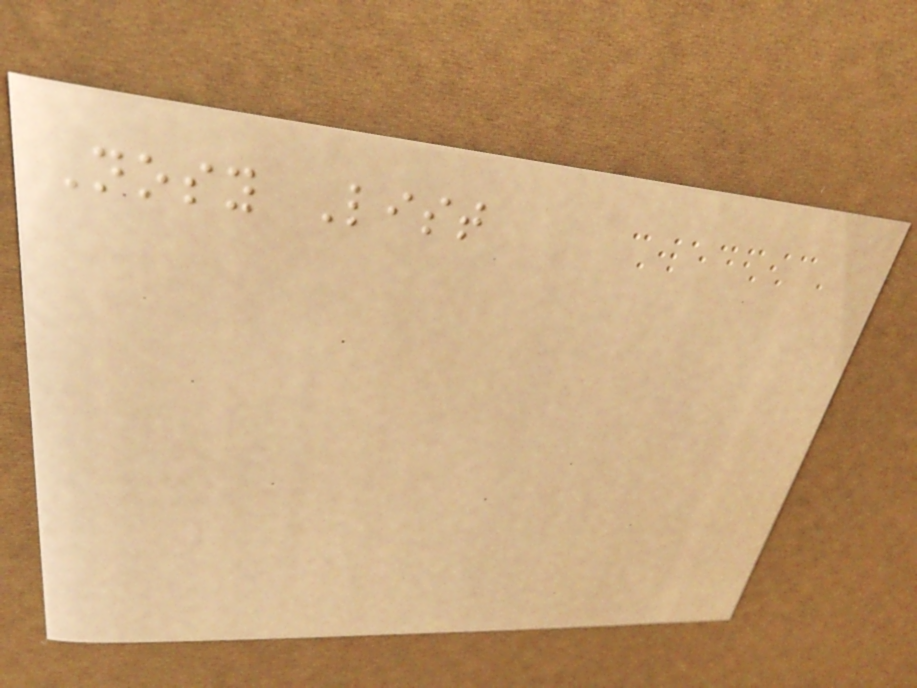Nosy List
